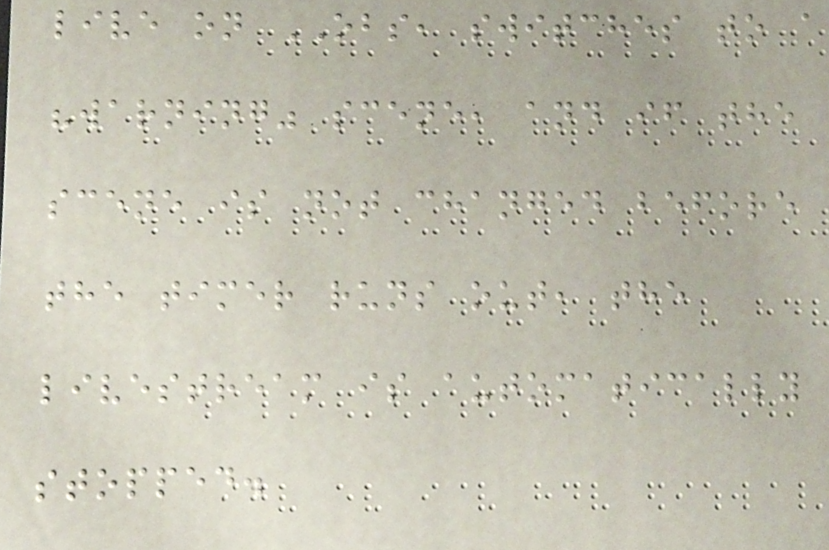live on OBS, switches to a
"warning" scene, and if the
scene is not changed before
the timer runs out, the
livestream is automatically
stopped.
